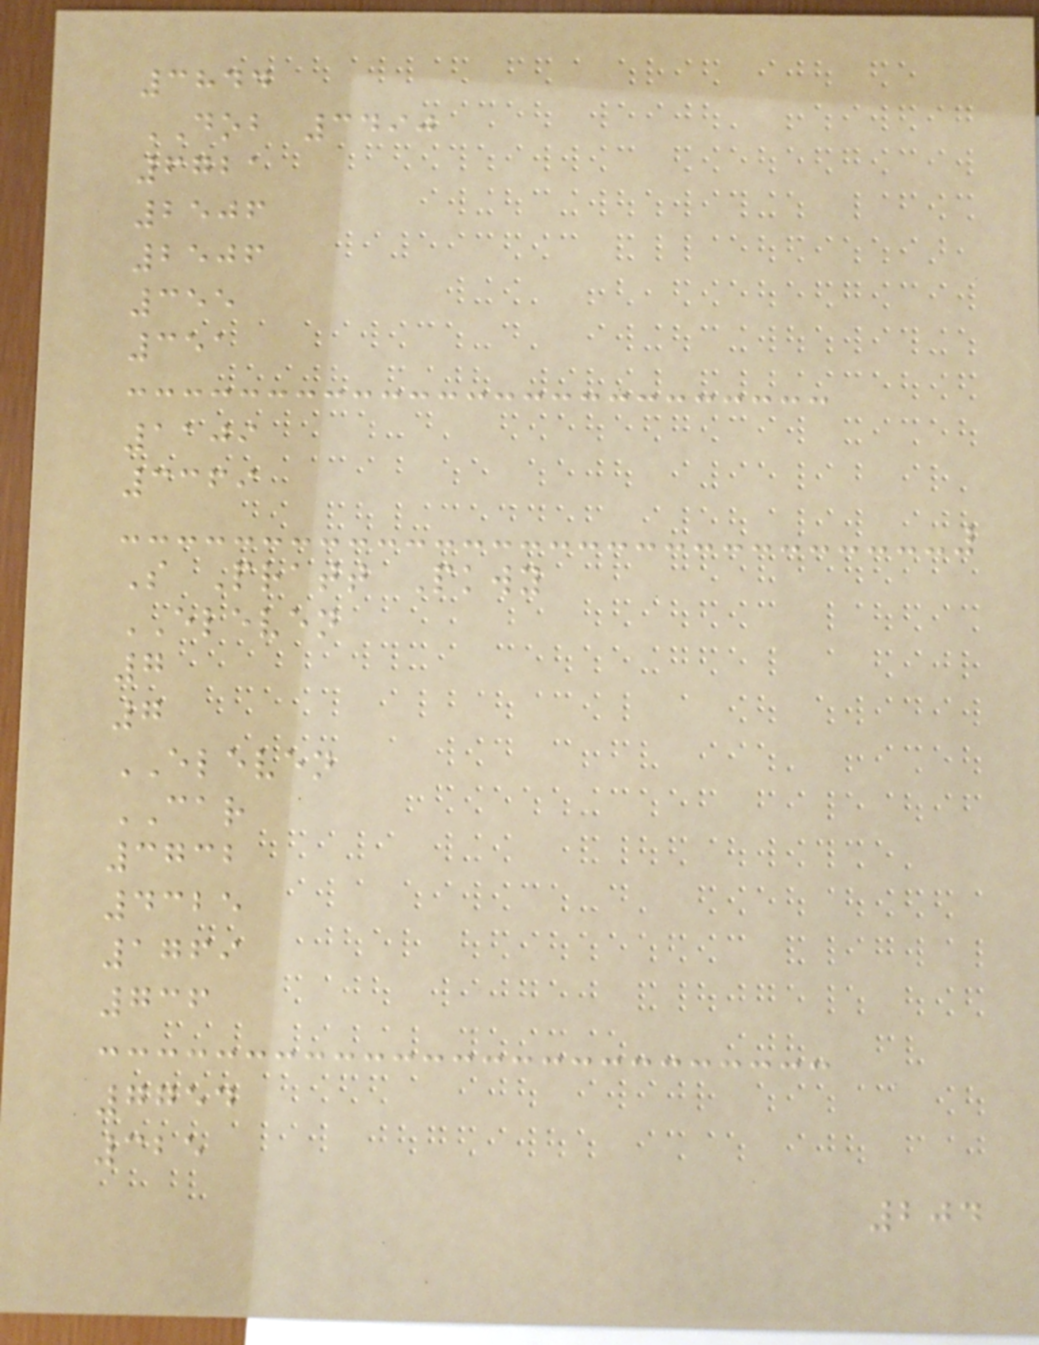3844
DOB 3490
6721
2506
2506
355
351
1109
3369
S Pratt Pkwy
ELEVEN
7
7
ELEVEN
CAR
3732
4325
1769
736
7754
325
204
